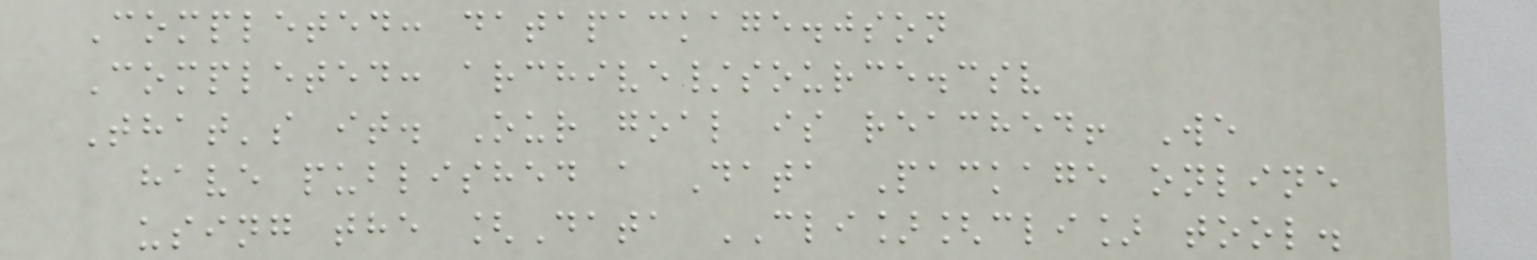Completed: datapackage.json
Completed: archive/source.csv
That's it. Our goal is reached! We
have published a Data Package online
using the [Data CLI][cli] tool.
